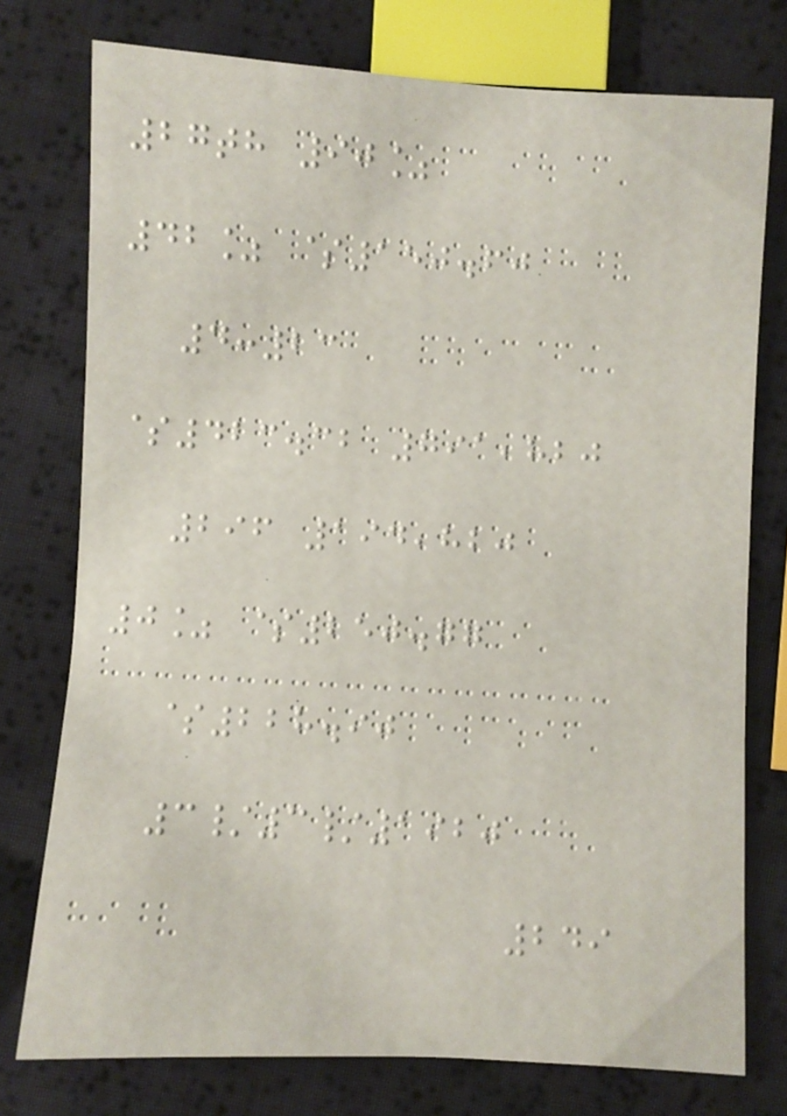27th 90%
42% $150.60
4:23
$423.32 791,820
296 194,820
0% $250.77
$228.90
3/3/1920
249
